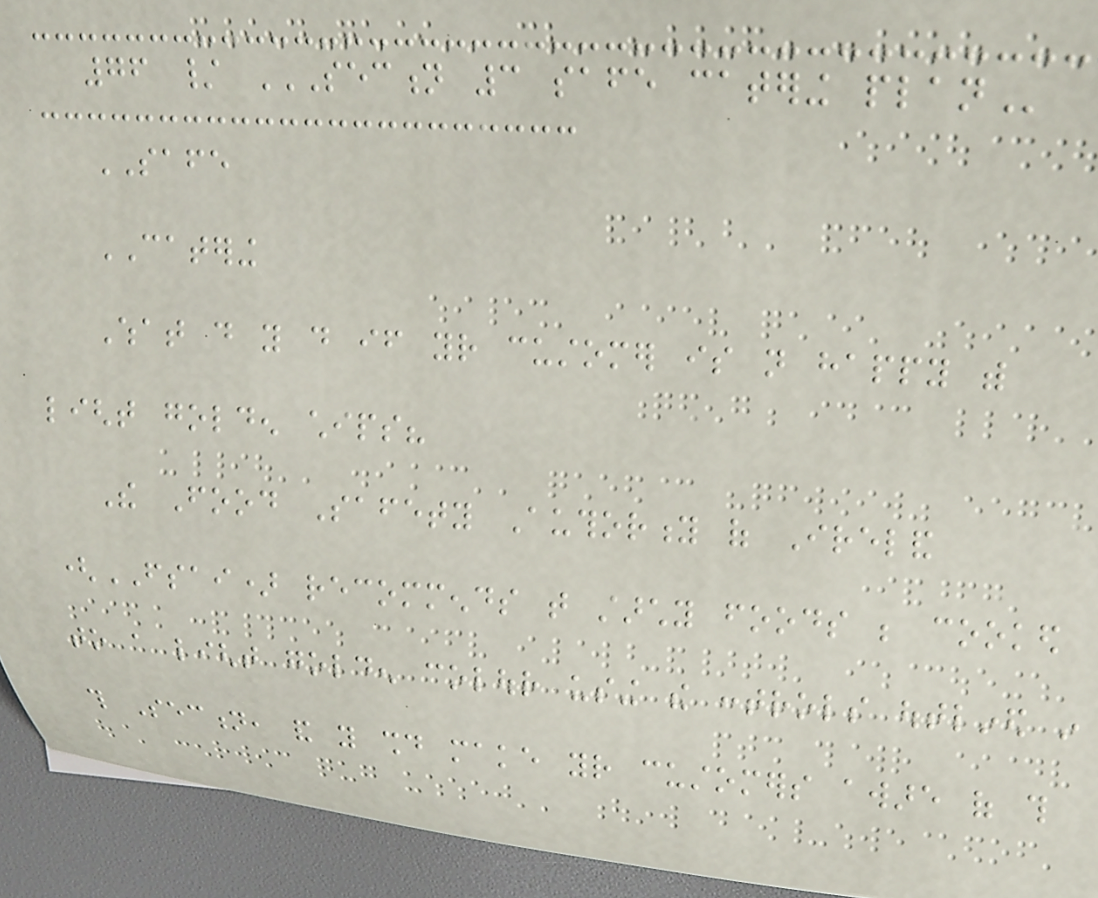76 / SECTION 3 SAFE CATERING PLAN
SAFE
CATERING
What do you do if your customer is not happy with
light golden chips?
The Food Safety Authority of Ireland
(FSAI) recommends that starchy foods be cooked
to a light golden colour using the controls outlined in
this Section, and you should make your customers aware of this
